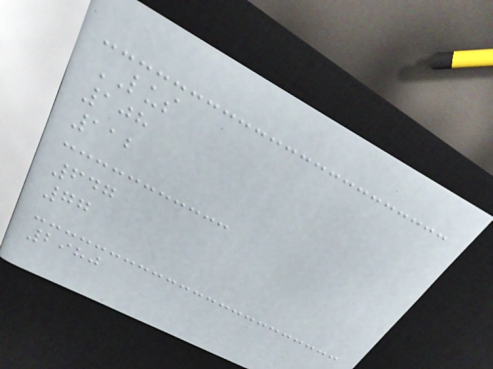LUS
108
112
647
77
2980
